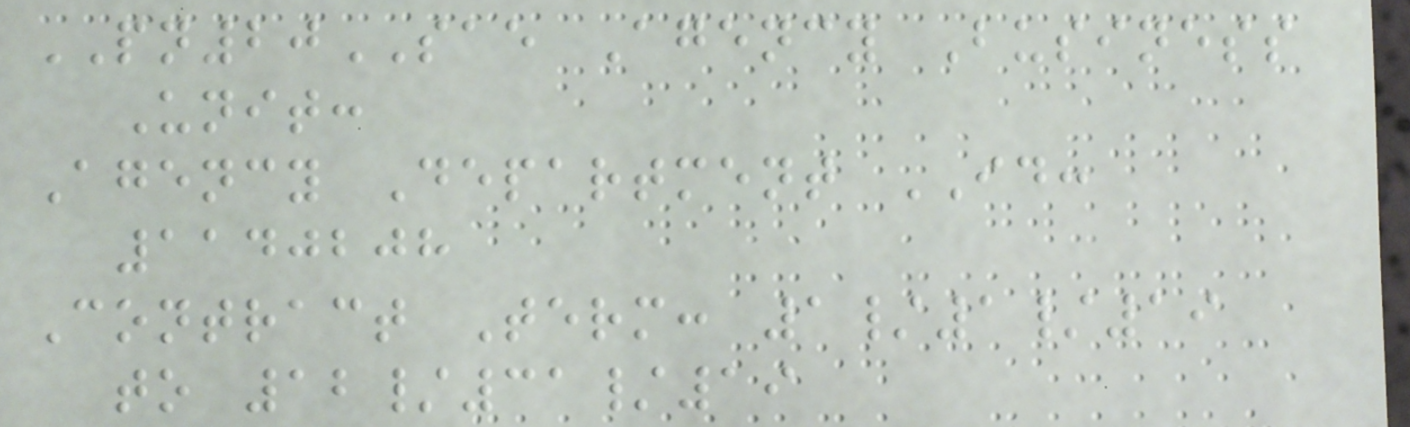PN20SAE Agency Business
Unit:
Agency Department ID:
1140208
Contract Term: 1/1/19
to 12/31/19
